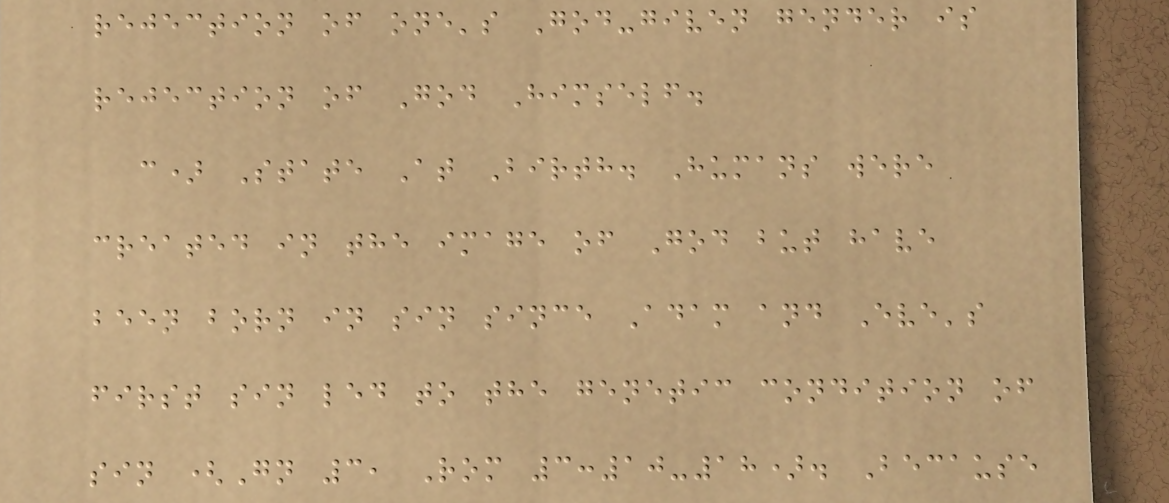rejection of one's God-given gender is
rejection of God Himself.
c) State At Birth. Humans were
created in the image of God but have
been born in sin since Adam and Eve's
first sin led to the genetic condition of
sin (Gn 3, Rom 3:10-18). Because
